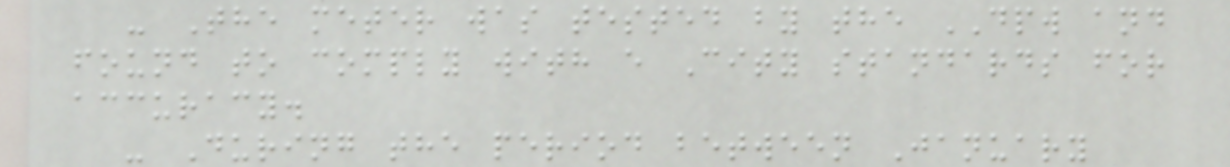- The meter was tested by the DPW and
found to comply with e City standards for
accuracy.
- During the period between January
